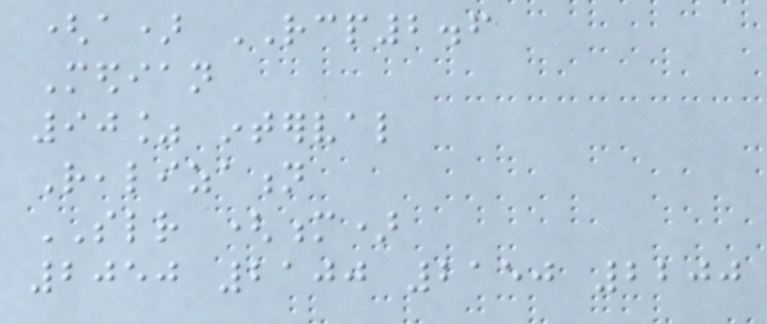(a) RCP2.6
Median
90% interval
Realization
SLR (m)
2050 2100 2150 2200
